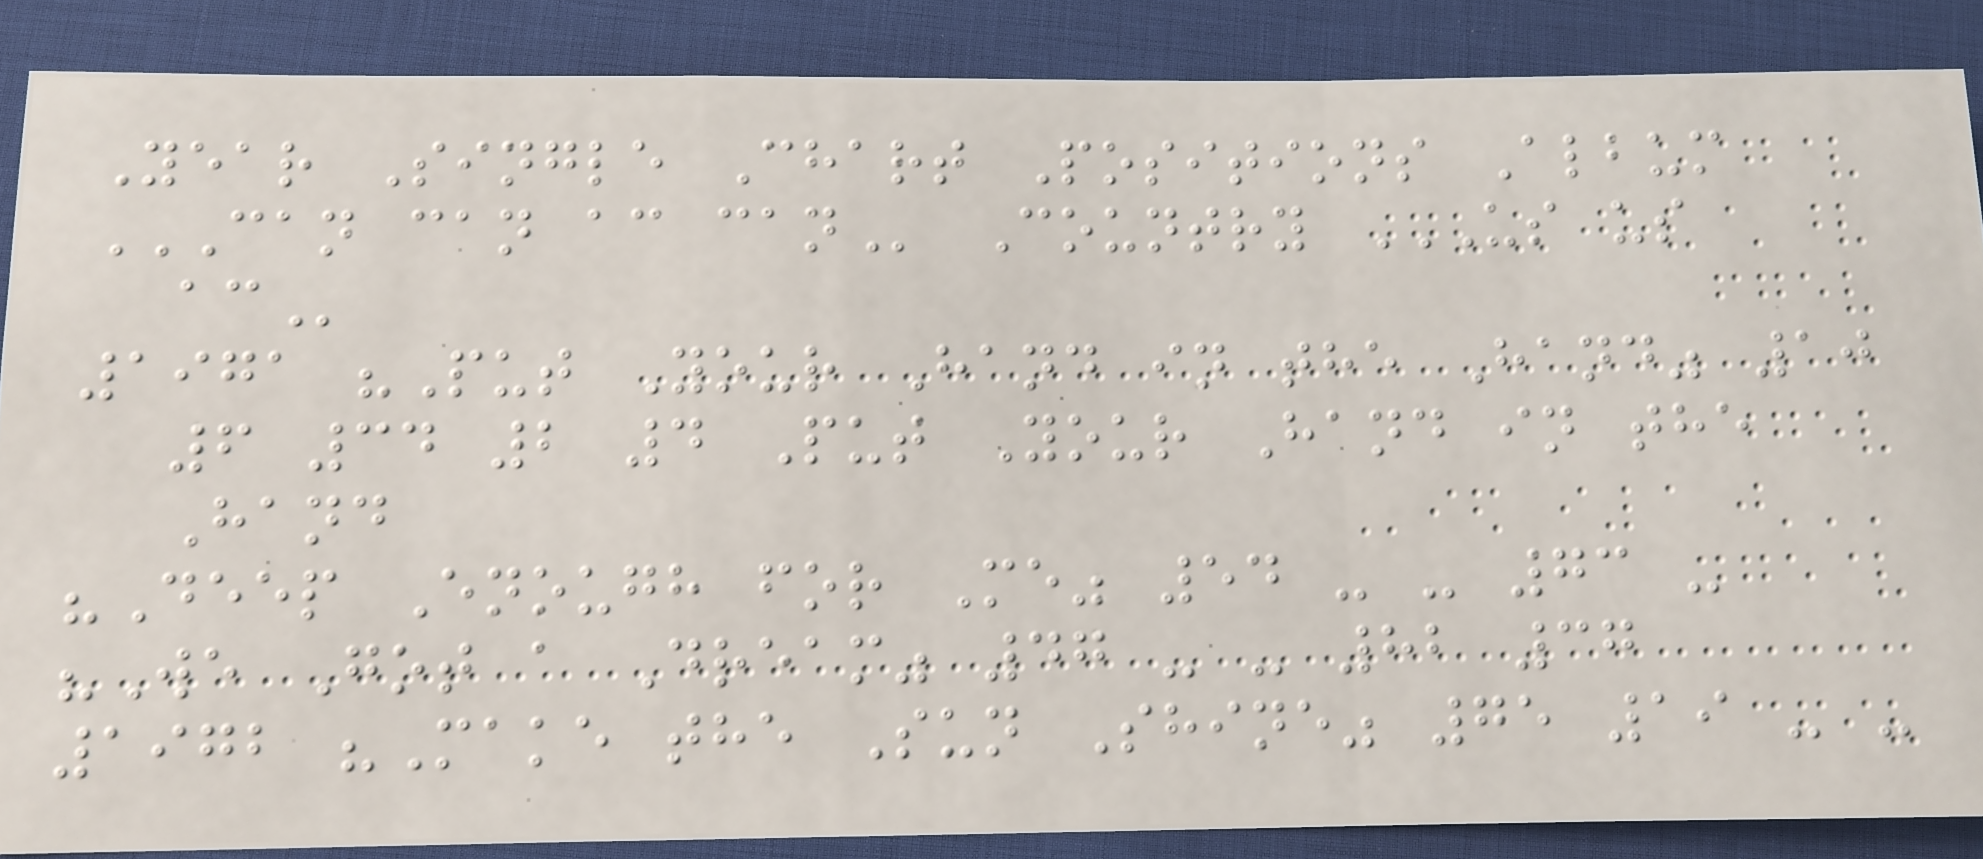Year Single Chart Positions Album
CAN CAN AC CAN Country US US
AC
1971 "Put Your Hand in the Hand" 10
6 34 2 4 Put Your Hand in the
Hand
"Deep Enough for Me" 54 - - 73 -
"We Got a Dream" 47 - - 82 37
1972 "Make the Sun Shine" 75 19 - -
